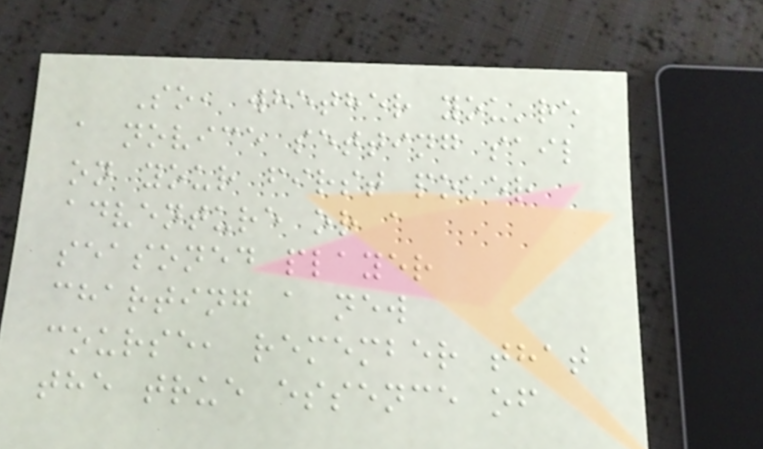So, whether you're
a novice setting sail
on your first poker
adventure or a
seasoned player
charting a new
course, remember that
the true essence of
